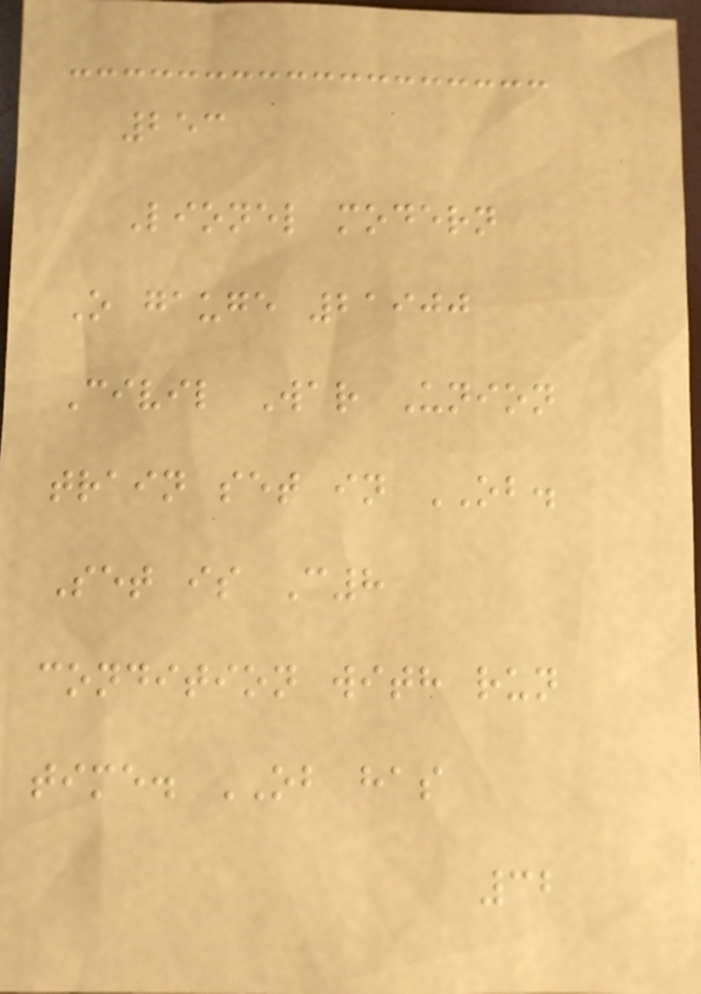253
Lionel modern
O gauge 21900
Civil War Union
train set in OB.
Set is C8
condition with run
time. OB has
32
